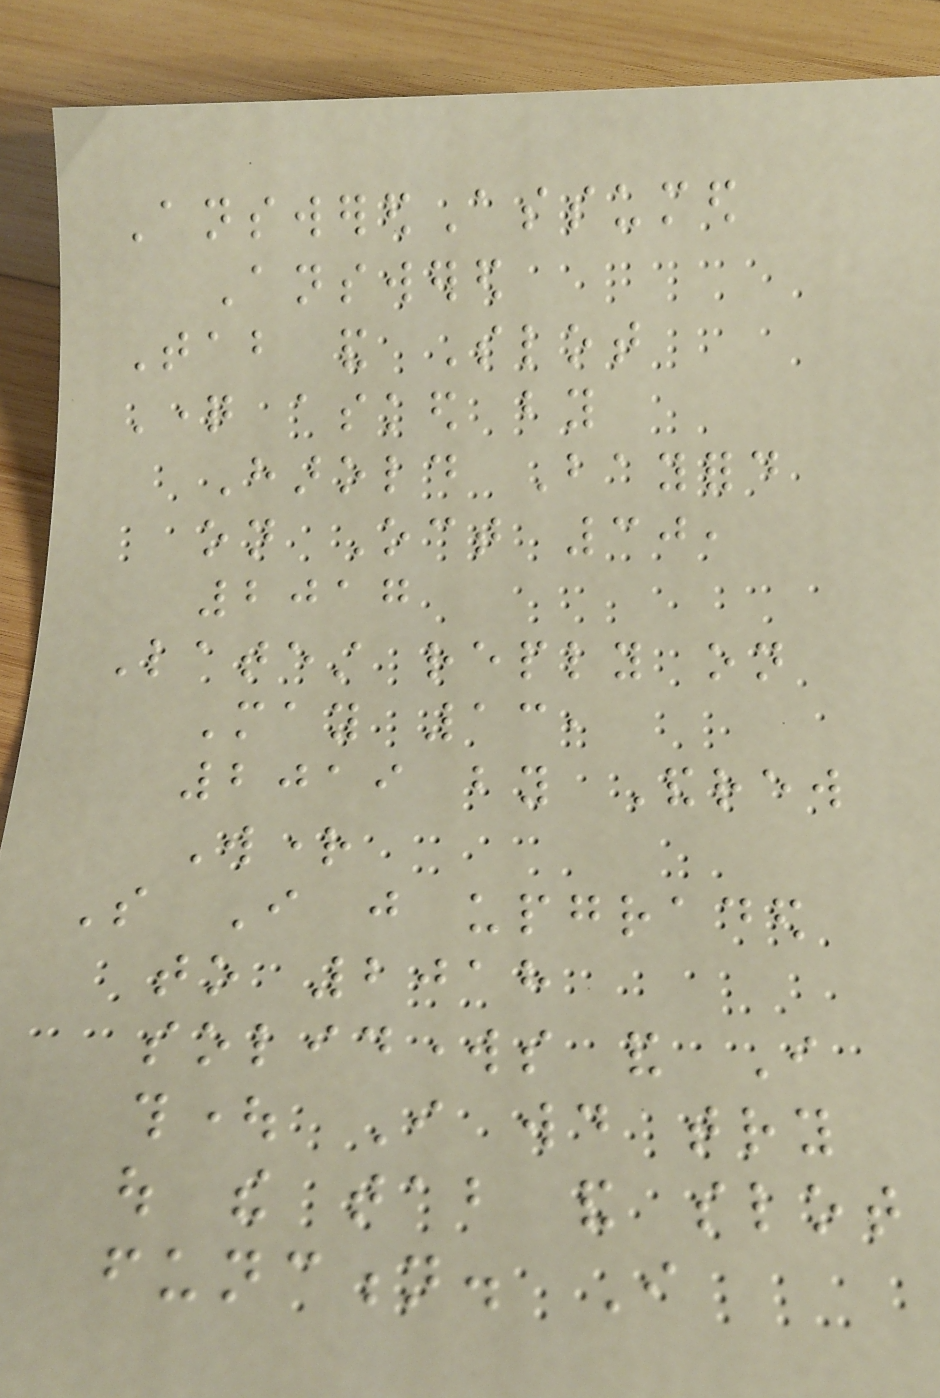AnsweredAssumed
Answered
Tab and Slot
Question asked by
Harold Bayford
on Oct 30,
2017
Latest reply on
May 13,
2019 by Andrew
Wright
So I just upgraded
to 2018
solidworks and I
thought I would try
out the tab and slot
function. I
